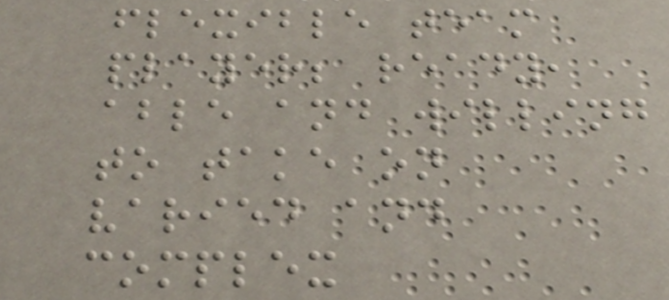flexible team
player; ready,
able and willing
to take on
varied and
complex
